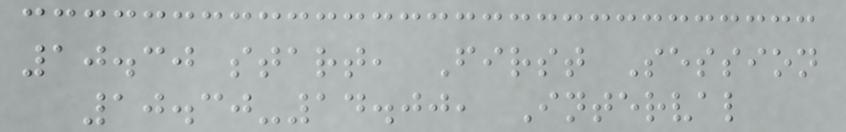10.30 start, First Session
10.30-14.00, Interval
